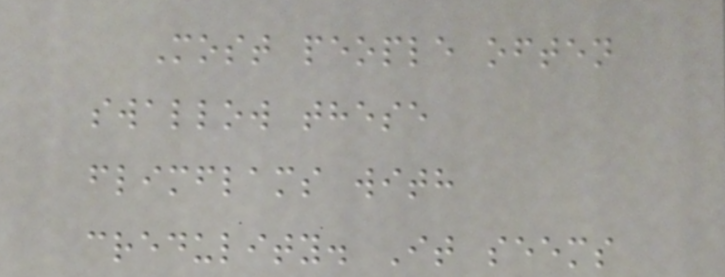Most people often
swallow these
flimflams with
credulity. It seems
